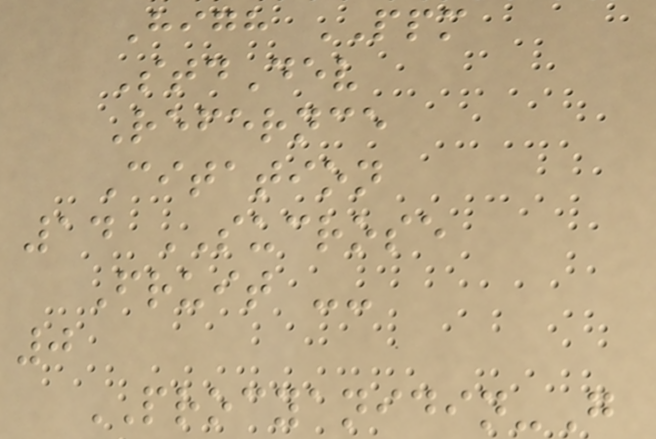High PPM
StdDev
Refernce
Citation
14 SUCROSE
Fruit --
0
PROCYANIDIN-G
